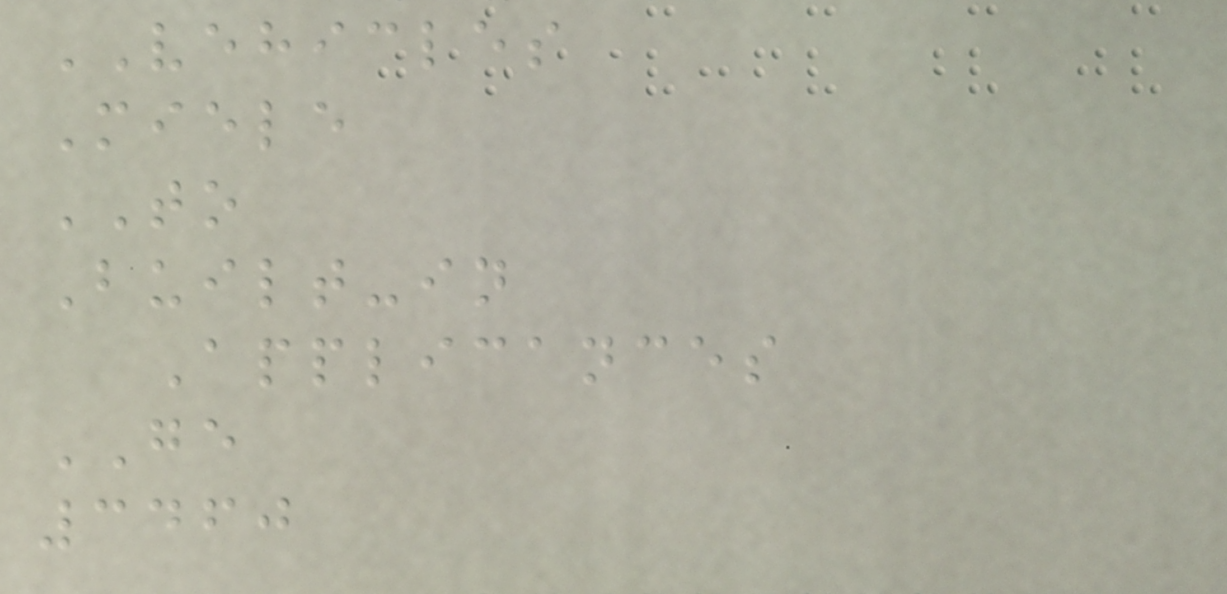VEHICLES
Miele
TO
Built-in
Applicances
GE
3460
